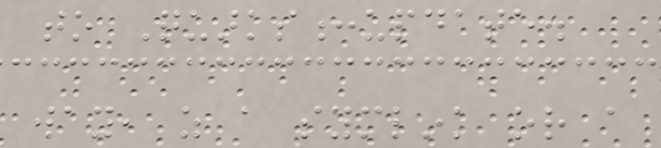to Quarks:update.
way, as a symlink or a
